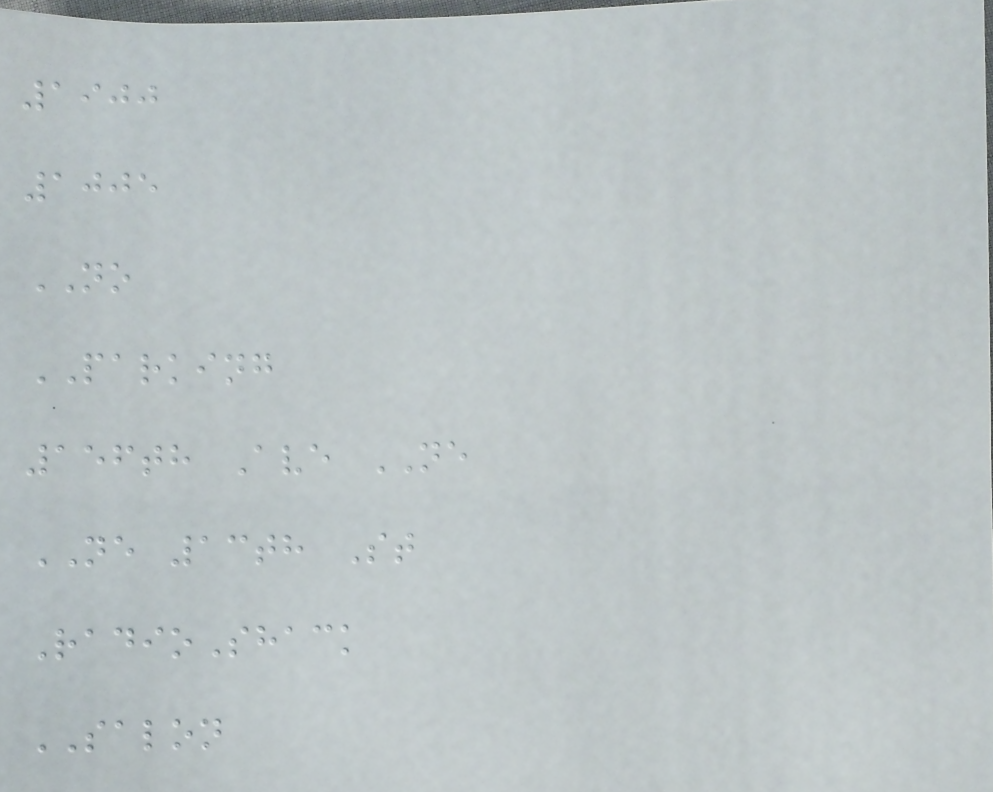1900
1005
NO
PARKING
156th Ave NE
NE 13th St
RadioShack
SALON
